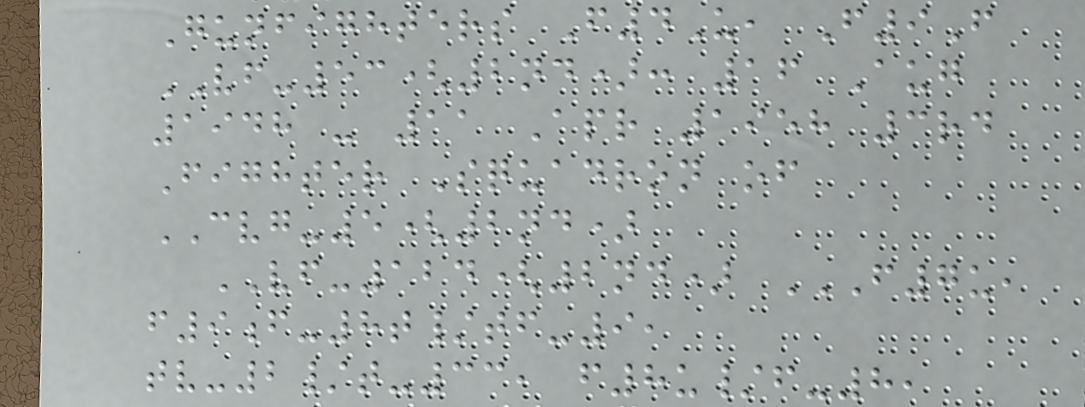Gunfighters F4U, F9F
VF-53(2nd): 16 Aug
1948 - 11 Apr 1958 3rd
Fighter Squadron of
CVG-5(2nd)
VF-124(2nd) F7U,
F9F-8T/TF-9,
TV-2/T-33, F8U/F-8,
